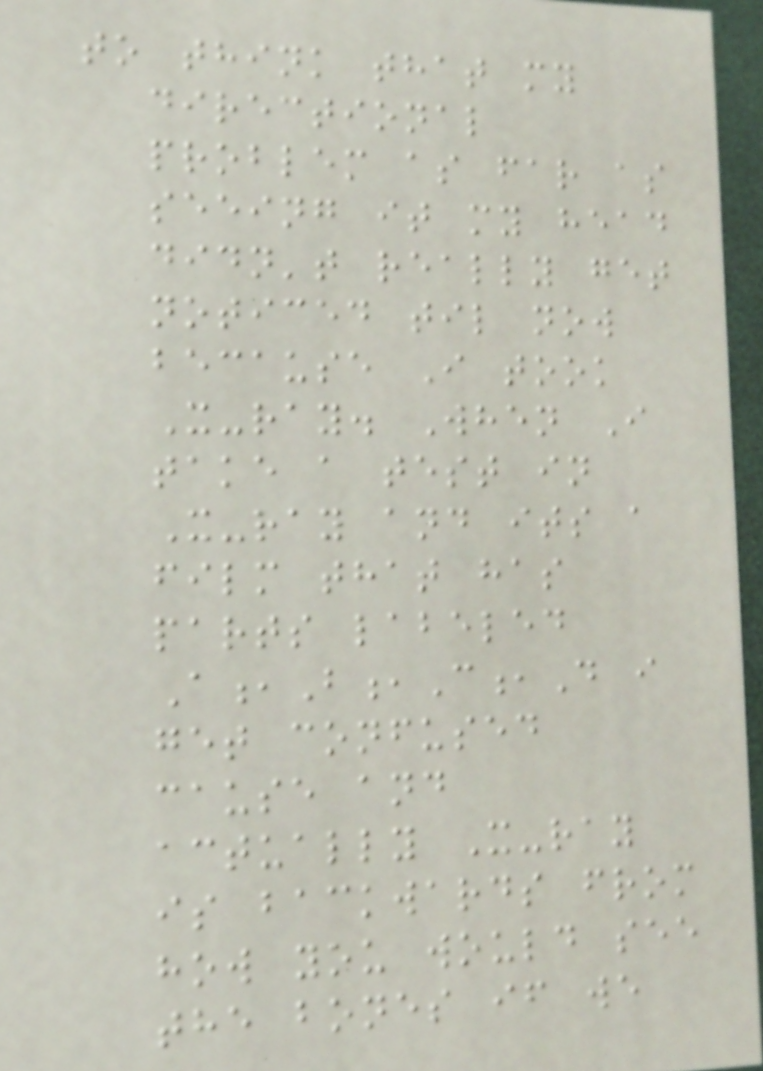to think that my
directional
problem as far as
seeing it my head
didn't really get
noticed til now
because I took
X-ray. When I
take a test in
X-ray and its a
film that has
parts labeled
A,B,C,D i
get confused
cause and
actually X-ray
is backwards from
how you would see
the bones if we
